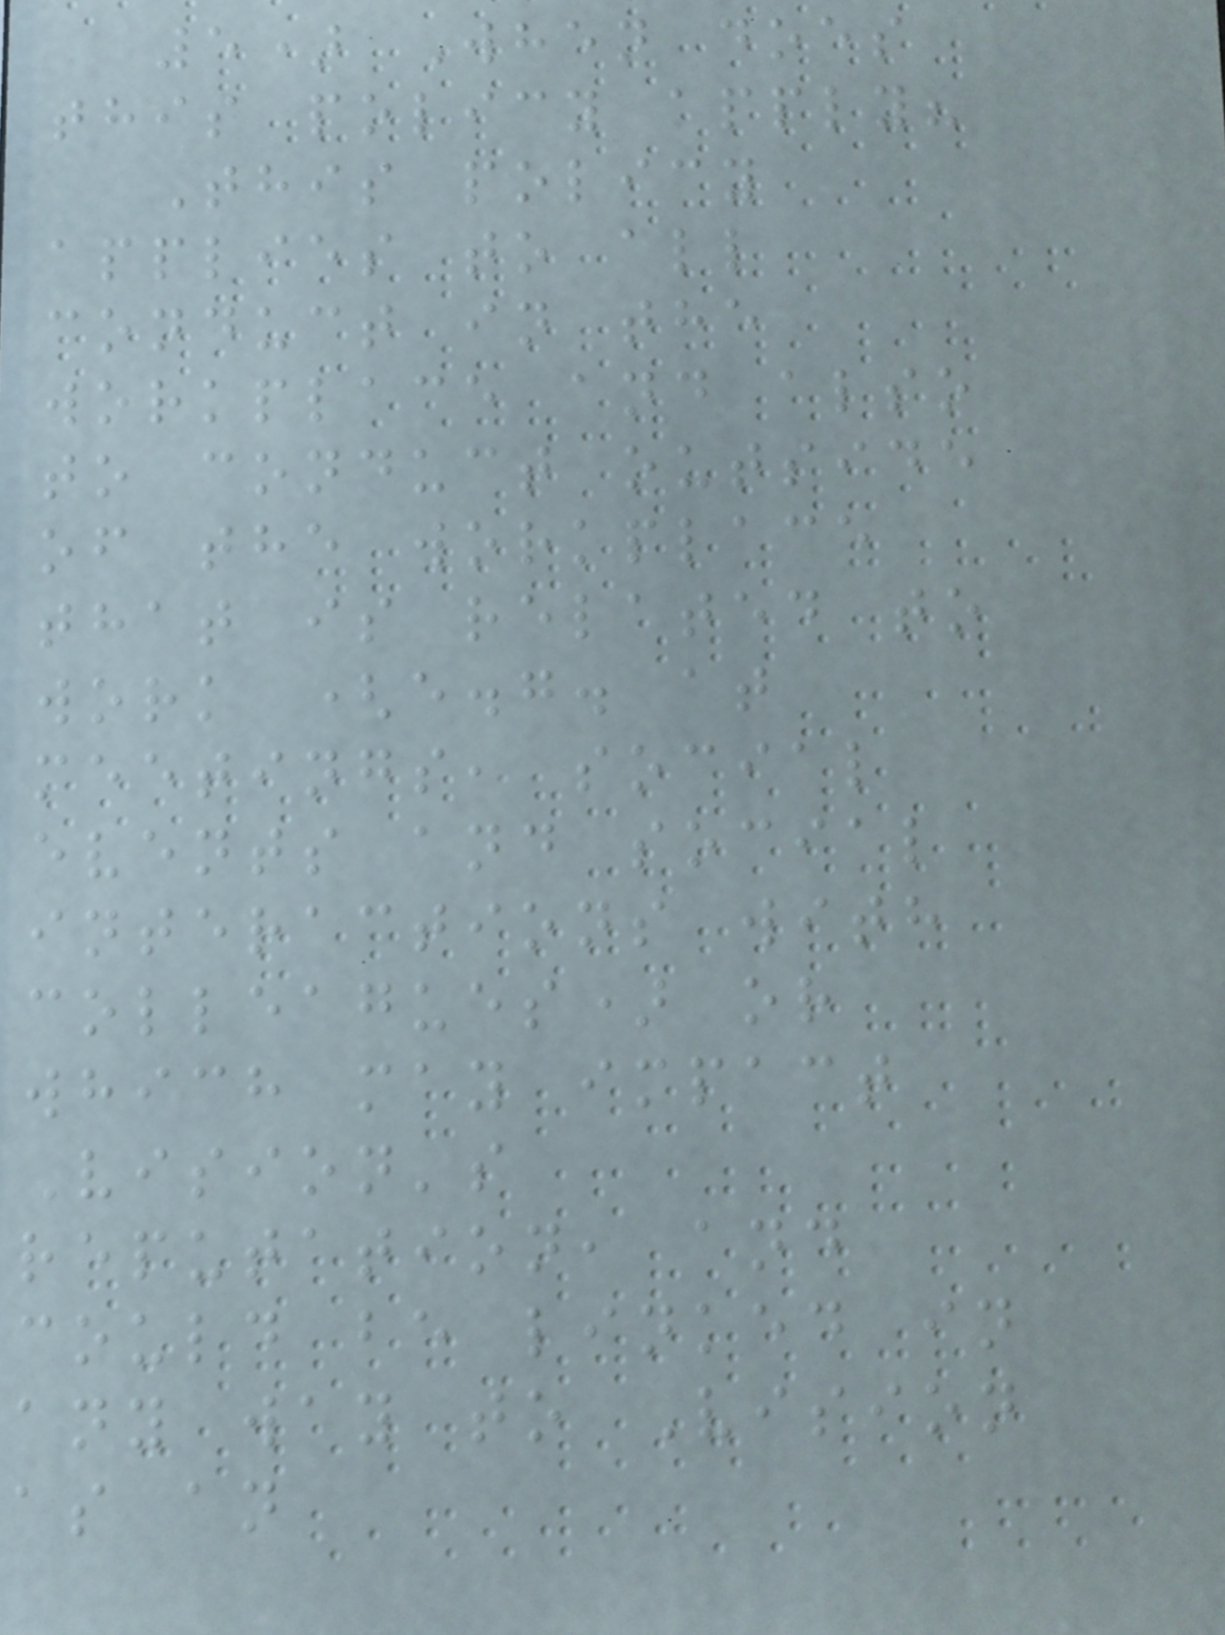5) When does
this policy apply?
This policy
applies to all
conduct in the
workplace and also
to conduct outside
of the workplace
that is related to
work (e.g. at
meetings, social
events and social
interactions with
colleagues) or
which may impact
Vision's
reputation, and
could be linked in
any way to Vision
as an
